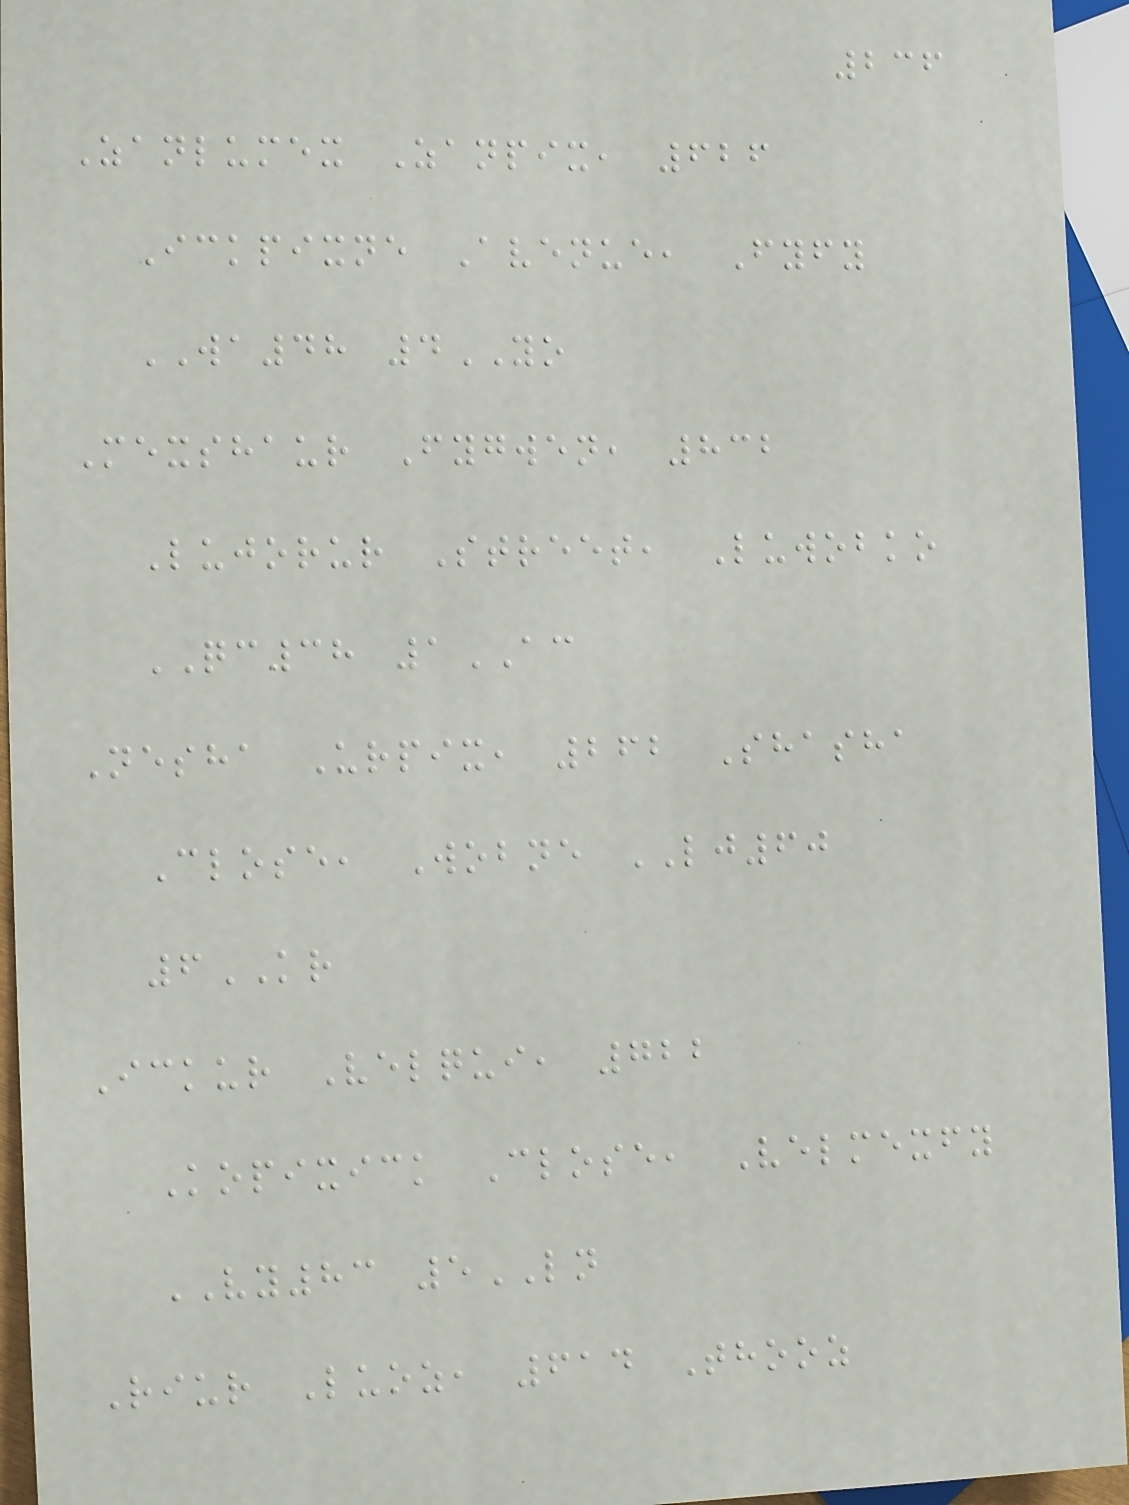236
Zanlumex Zanpix, 626
Ickpixne Avenue, Fyfy
WA48 4YO
Mexshaur Fygwen, 832
Lujorur Street, Luwobko
QC38 1AC
Nesha Urpix, 262 Shasha
Close, Wobne LJ60
6KR
Ickur Velqui, 722
Kopixick Close, Velmexfy
VY83 5LN
Riur Luoz, 614 Thooz
